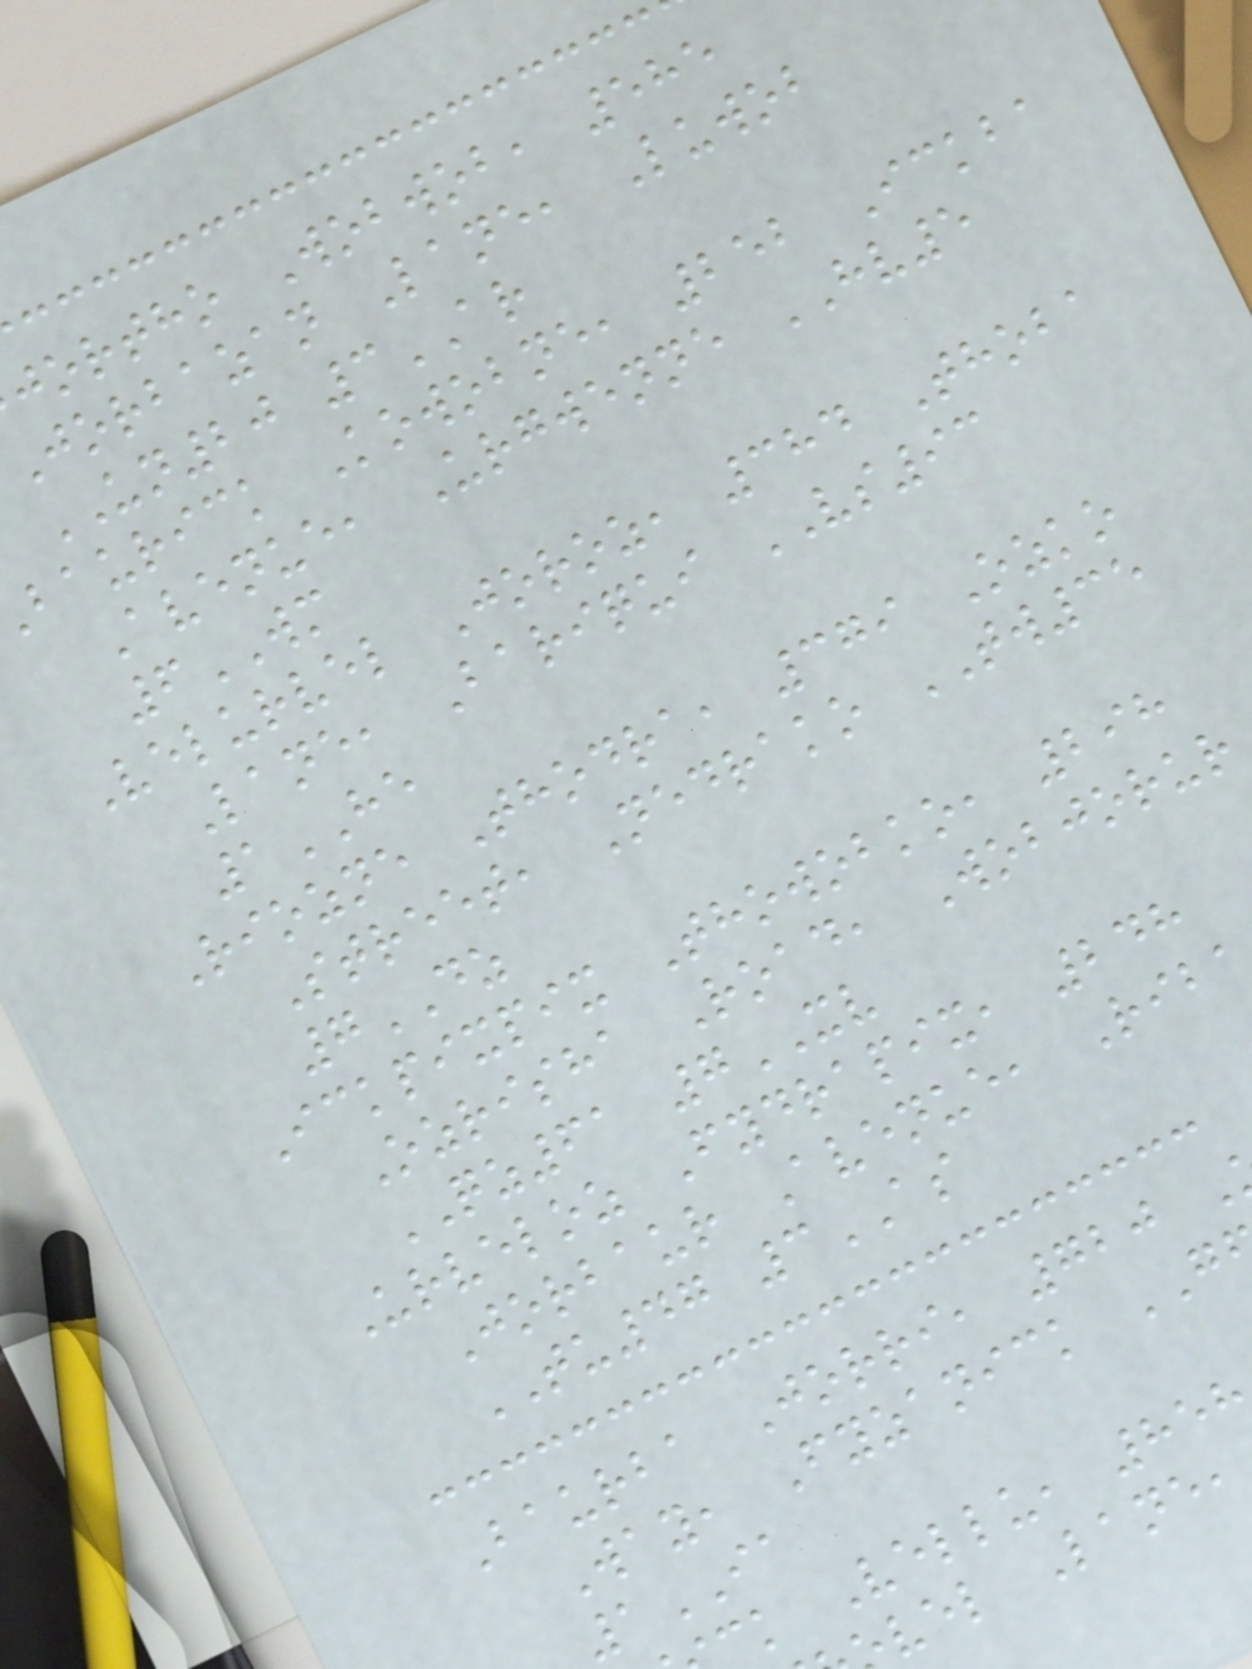jortho Wobwob, 585
Jorbazan Lane, Luwob
UN20 3AR
baurick Kowobne, 252 Ickba
Avenue, Urgwenne HV5
6WM
Velurvel Joroz, 384 Thoba
Lane, Bariqui VS93
1HE
Riozne Thodra, 379 Ozko
Street, Nedrako TW35
7DZ
Ickpixpix Thowobko, 298
Ozrisha Road, Wobjorur
QZ61 7XV
Urveloz Fydrapix, 248
Jorbaur Avenue, Rib
TU47 3AS
Baurba Jorri, 720
Way, Fyzanick
1IA
ck Vellu, 858
vel Lane,
